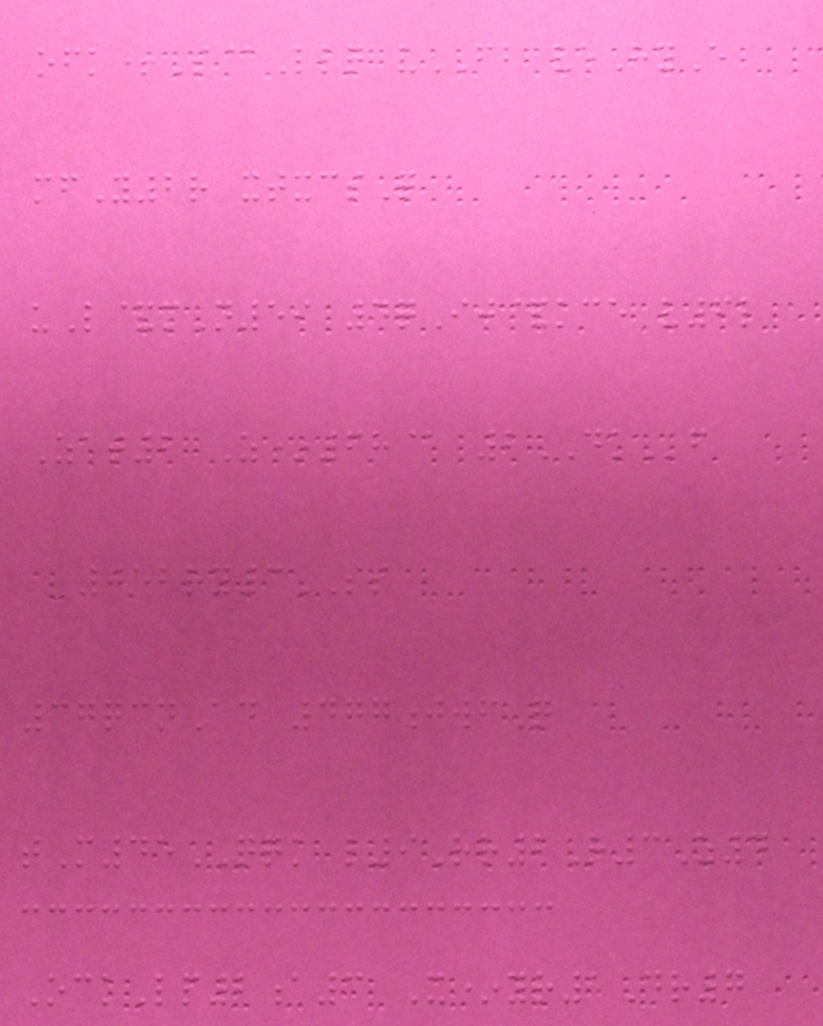ofk+S@Llq vFB veHyE
mfY2r xtxcsQ
uL&mN59 4qIj&kce v6l
Zat2 Z*68@ 2DKf
052ry3SS
37qcnAd 477jwfQ
tM45QQK l9Rr2R3Z4
OckLp2a3 X*yr1Dr7
